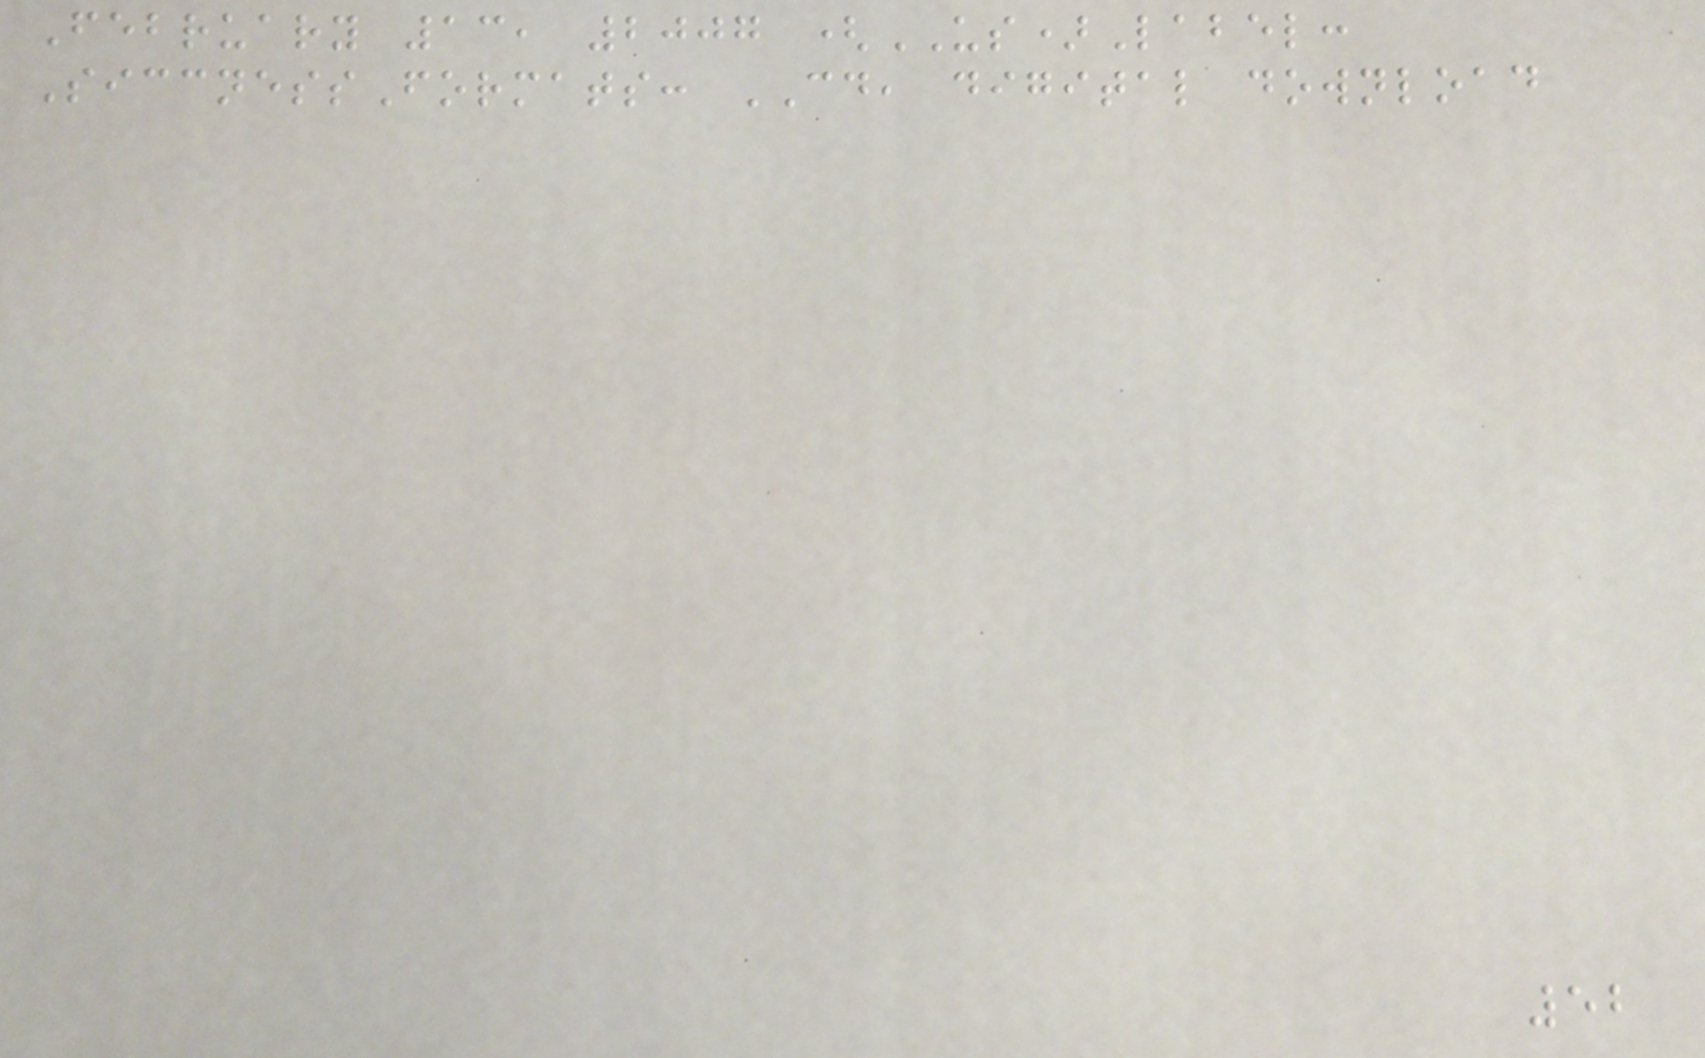February 13, 2007 (US)Label:
SiccnessFormats: CD, digital download
52
